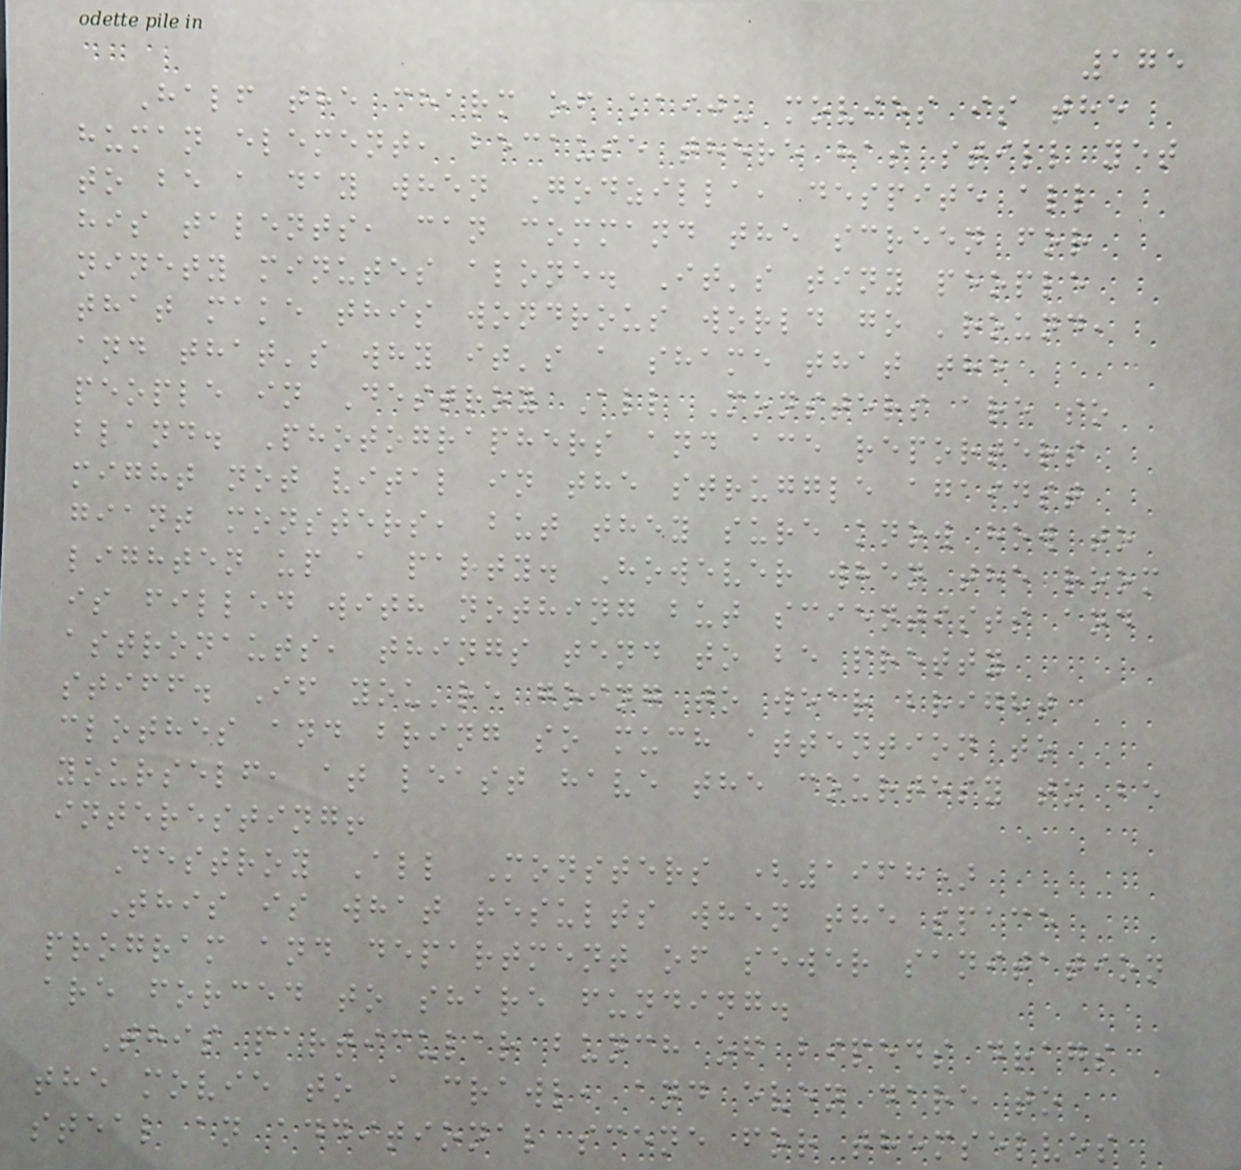175
Half the charm of kaiju movies is the
human element, because there has still yet
to be a day when Godzilla, despite all
his talents, can command the screen for
ninety minutes alone. It's tiny people
that make this wondrous world go 'round,
and that's why it's a shame that the
people in Destroy All Monsters are so
bland. Photographers and ace reporters
might not vital in the struggle against
giant monsters, but they sure know how to
lighten up a party. However when the room
is filled with nothing but scientists and
astronauts, things tend to be pretty
stiff. If you're going to wear bright
clothes and bring so much attention to
yourself, at least have the courtesy to be
interesting!
Destroy All Monsters (1968)
This is what results when the space
program and department of sewer sanitation
are forced to share funding.
This particular bunch of bipeds drags
the movie to a crawl, and even dare to
steal an additional scene for themselves
